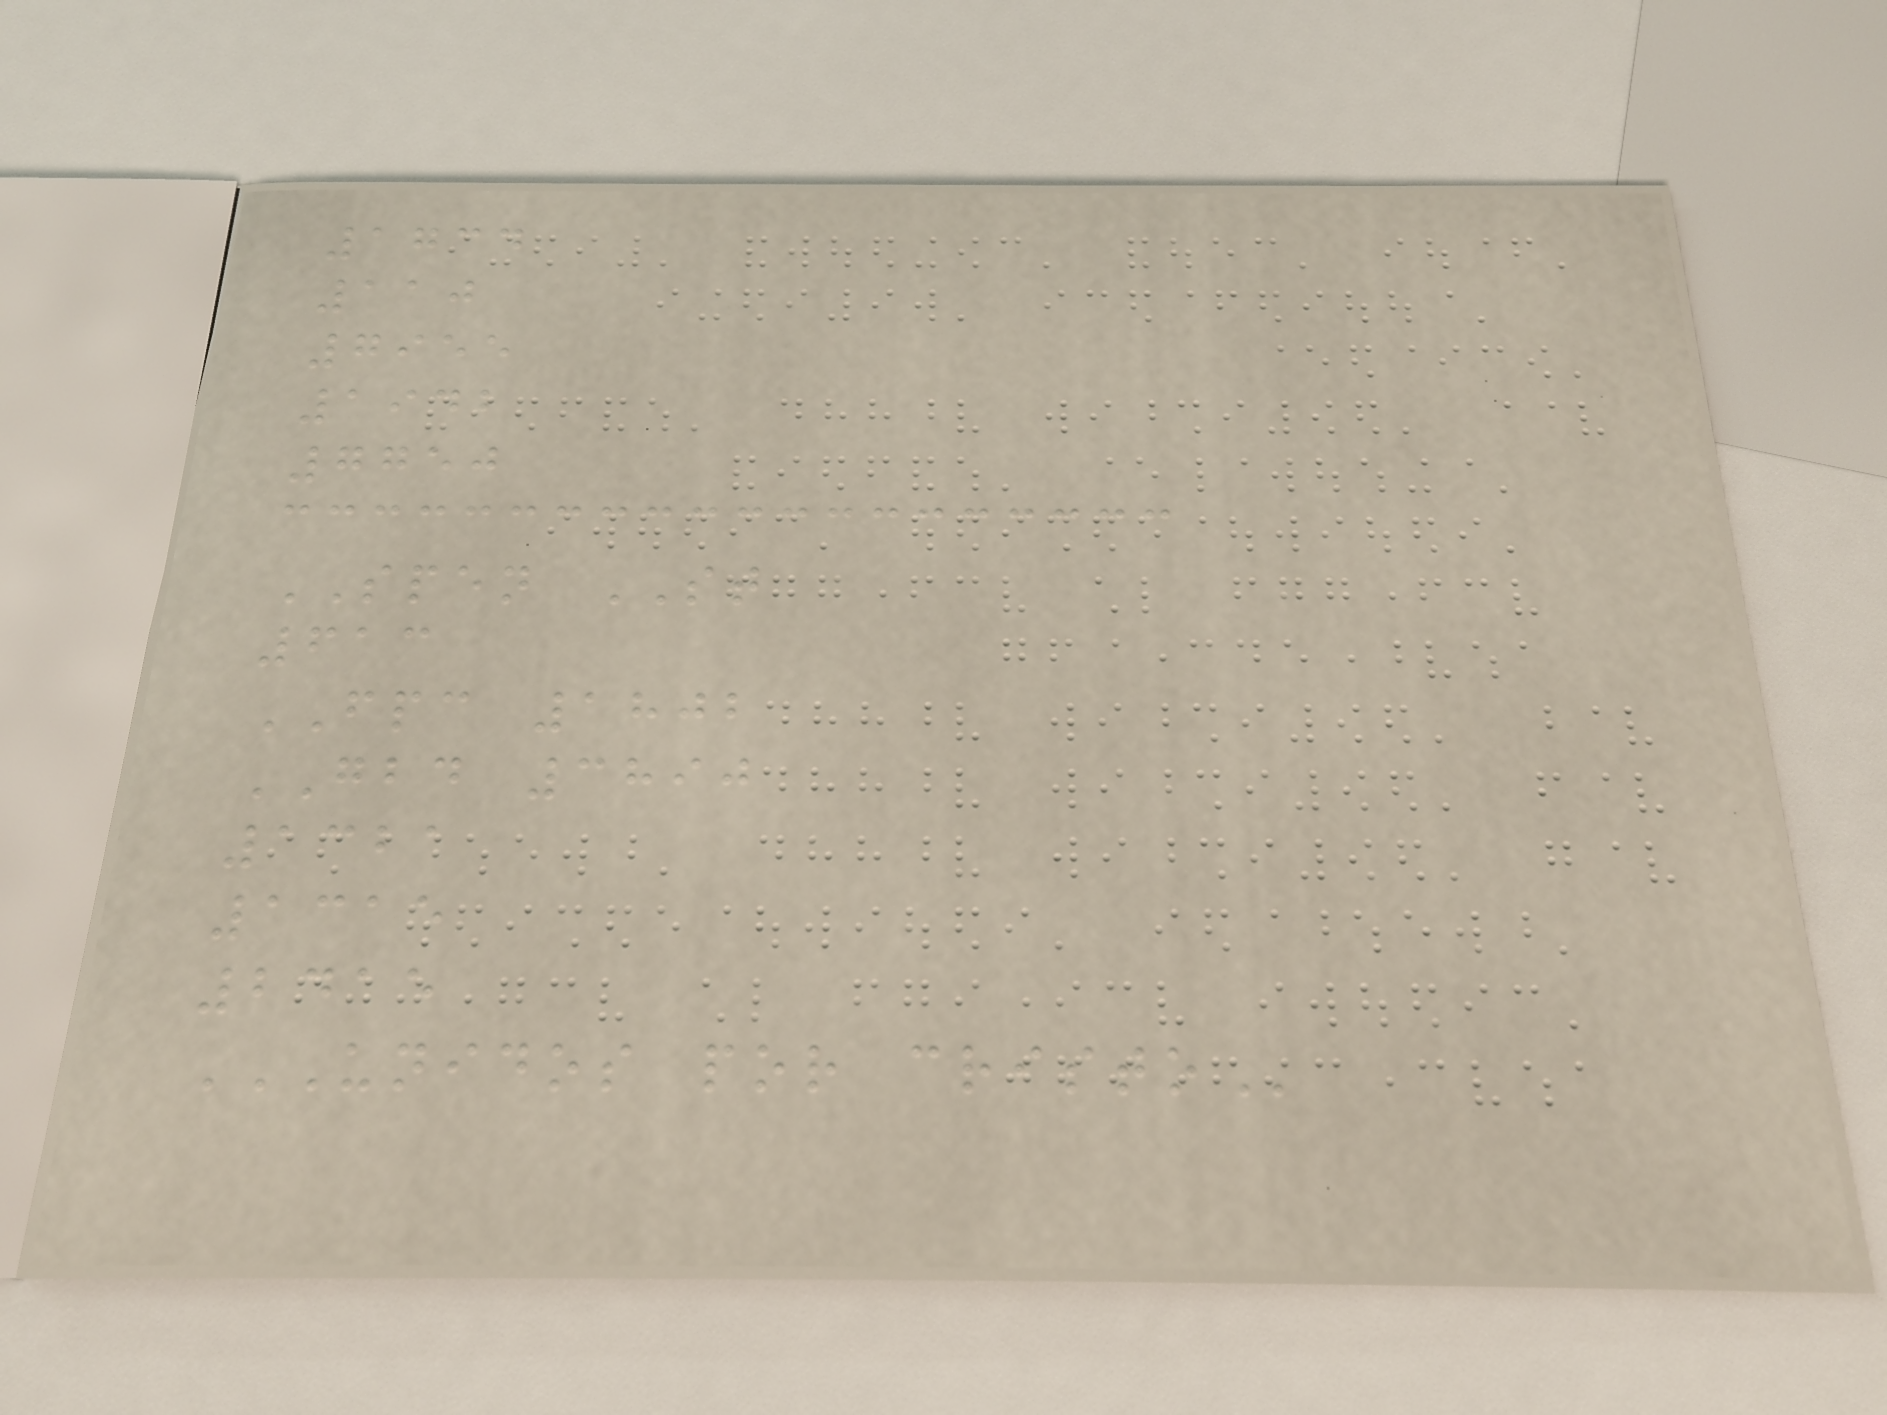1734
110
7955
1942
7750
SPEN ST
613
FPC 1802
GBD 3890
1321
1315
2415
UNIDOS POR CRISTO
